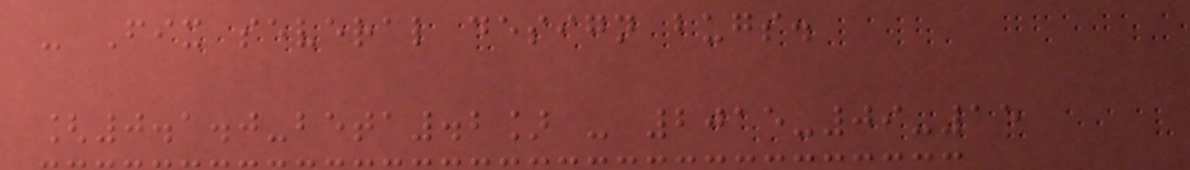- Fix several design bugs.
[0.1.0-beta.2] - 2015-09-15
